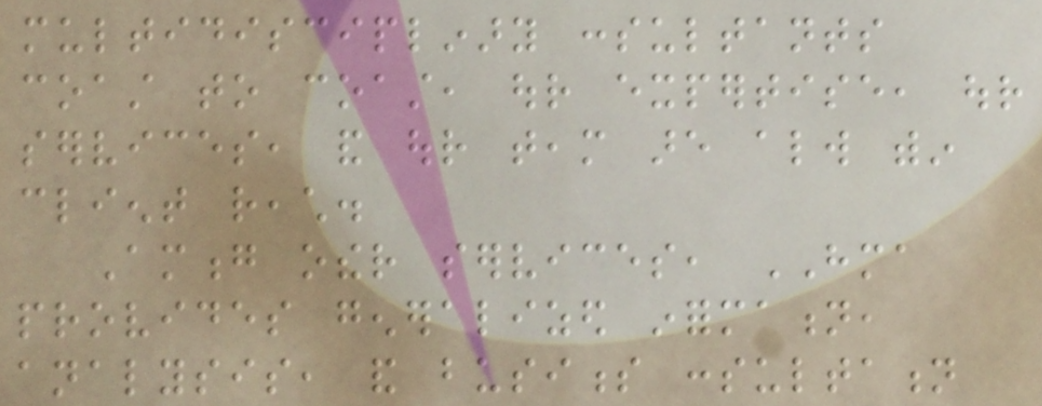multidisciplinary consultants
coast to coast, our expertise, our
services, and our team are always within
client reach.
Among other services, HMA
provides generalized information,
analysis, and business consultation
